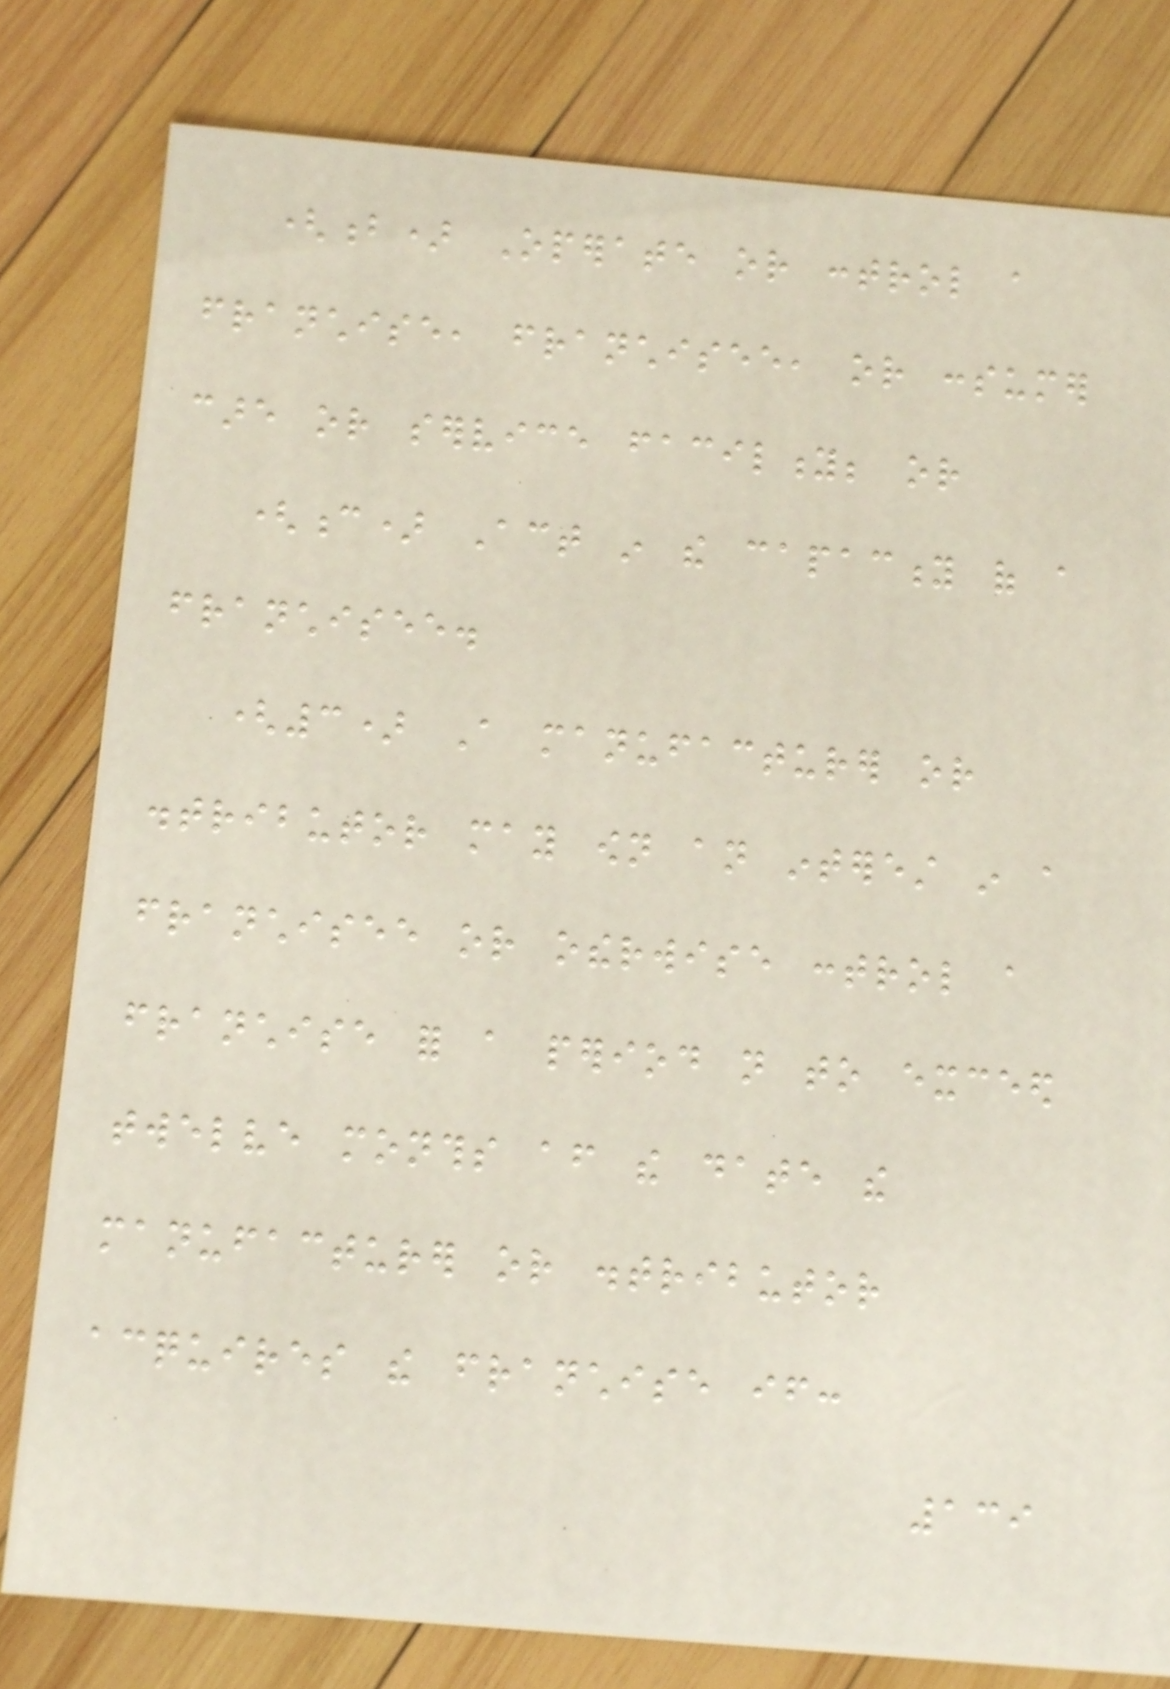(b) Operate or control a
franchise, franchisee, or consumer
care or service facility; or
(c) Act in the capacity of a
franchisee.
(3) A manufacturer or
distributor may own an interest in a
franchisee or otherwise control a
franchise for a period not to exceed
twelve months after the date the
manufacturer or distributor
acquires the franchise if:
139
